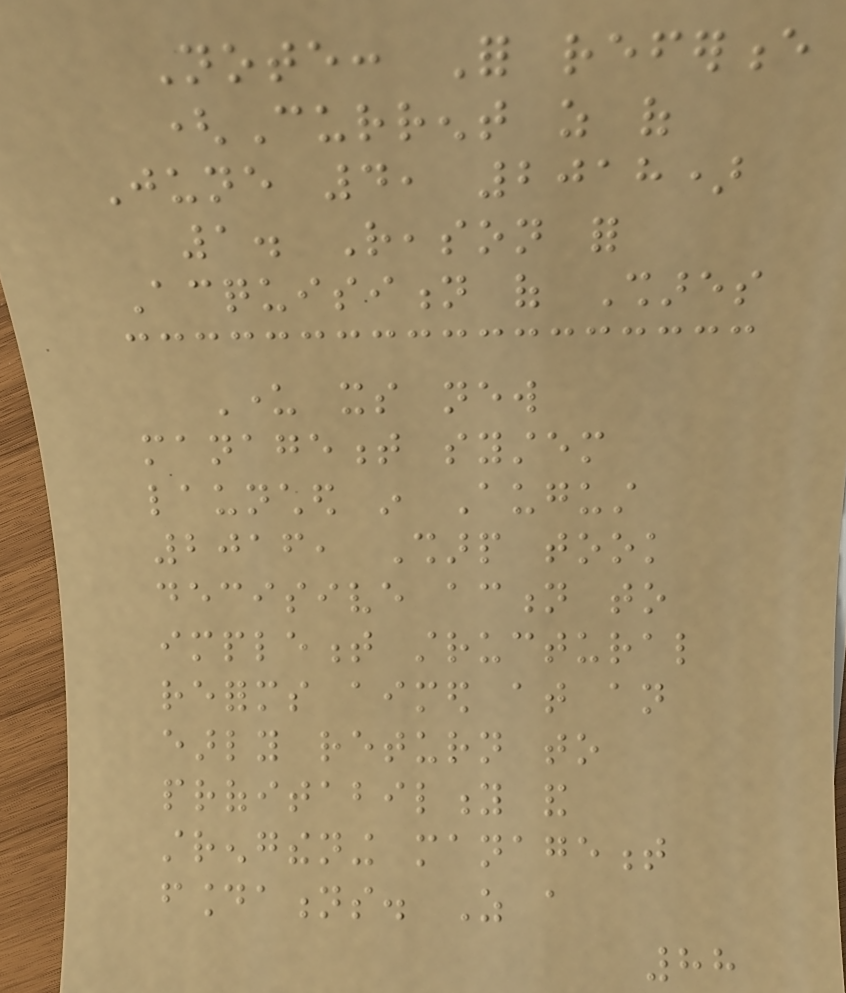Note: For reference
(Current as of
June 4, 2018)
1. Reason for
Acquisition of Shares
Under its new
management system
launched in August
2016, Sharp took
decisive action to
implement structural
reforms aimed at an
early return to
profitability and
strengthening management
foundations. As a
88
